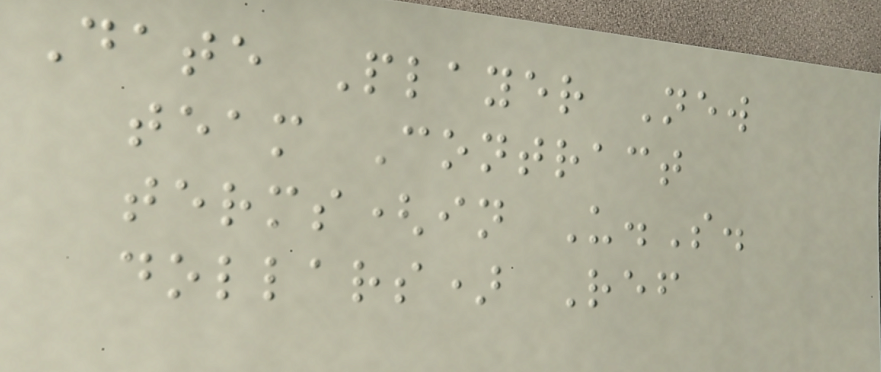Date Player New
team Contract
terms(in U.S.
dollars) Ref
